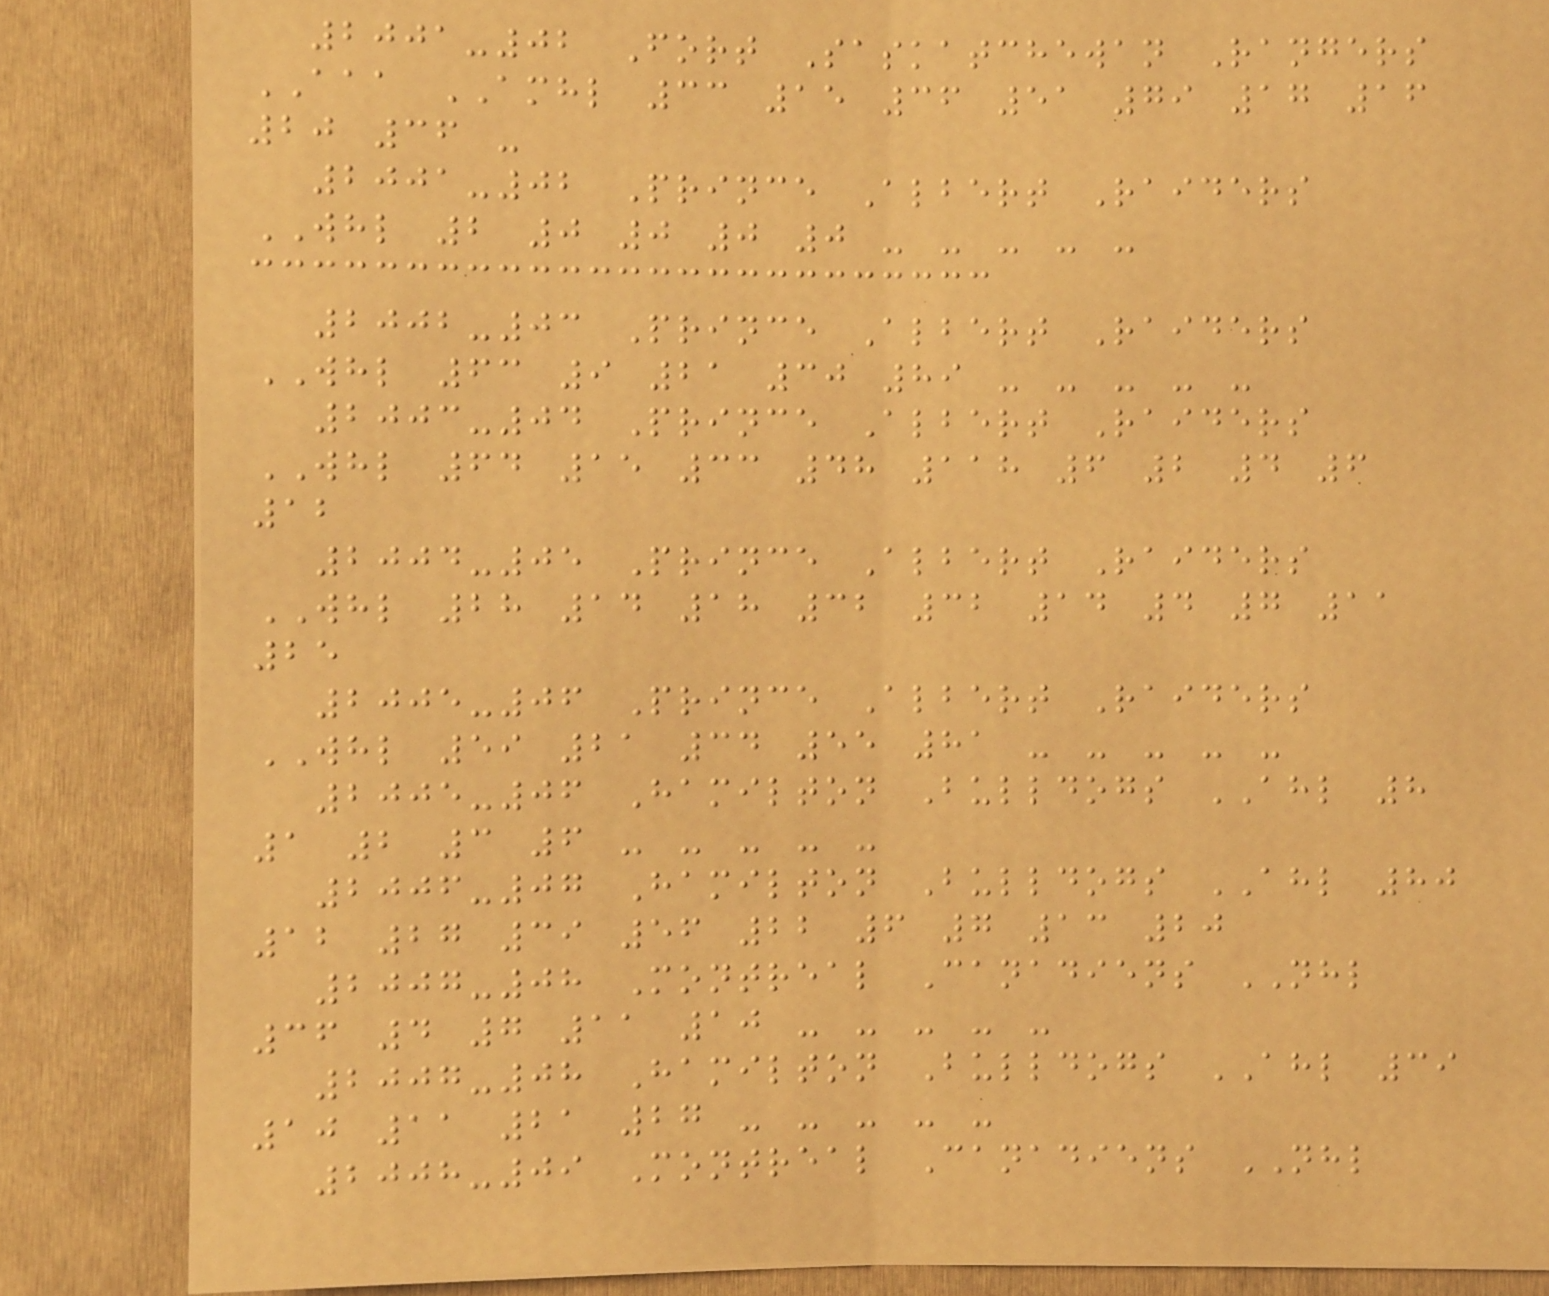2001-02 Fort Saskatchewan Rangers
AAA AMHL 33 15 36 51 79 17 16
20 36 -
2001-02 Prince Albert Raiders
WHL 2 0 0 0 0 - - - - -
2002-03 Prince Albert Raiders
WHL 63 9 21 30 89 - - - - -
2003-04 Prince Albert Raiders
WHL 64 15 33 48 118 6 2 4 6
12
2004-05 Prince Albert Raiders
WHL 28 14 18 32 32 14 4 7 11
25
2005-06 Prince Albert Raiders
WHL 59 21 34 55 81 - - - - -
2005-06 Hamilton Bulldogs AHL 8
1 2 3 6 - - - - -
2006-07 Hamilton Bulldogs AHL 80
12 27 39 56 22 6 7 13 20
2007-08 Montreal Canadiens NHL
36 4 7 11 10 - - - - -
2007-08 Hamilton Bulldogs AHL 39
10 11 21 27 - - - - -
2008-09 Montreal Canadiens NHL
